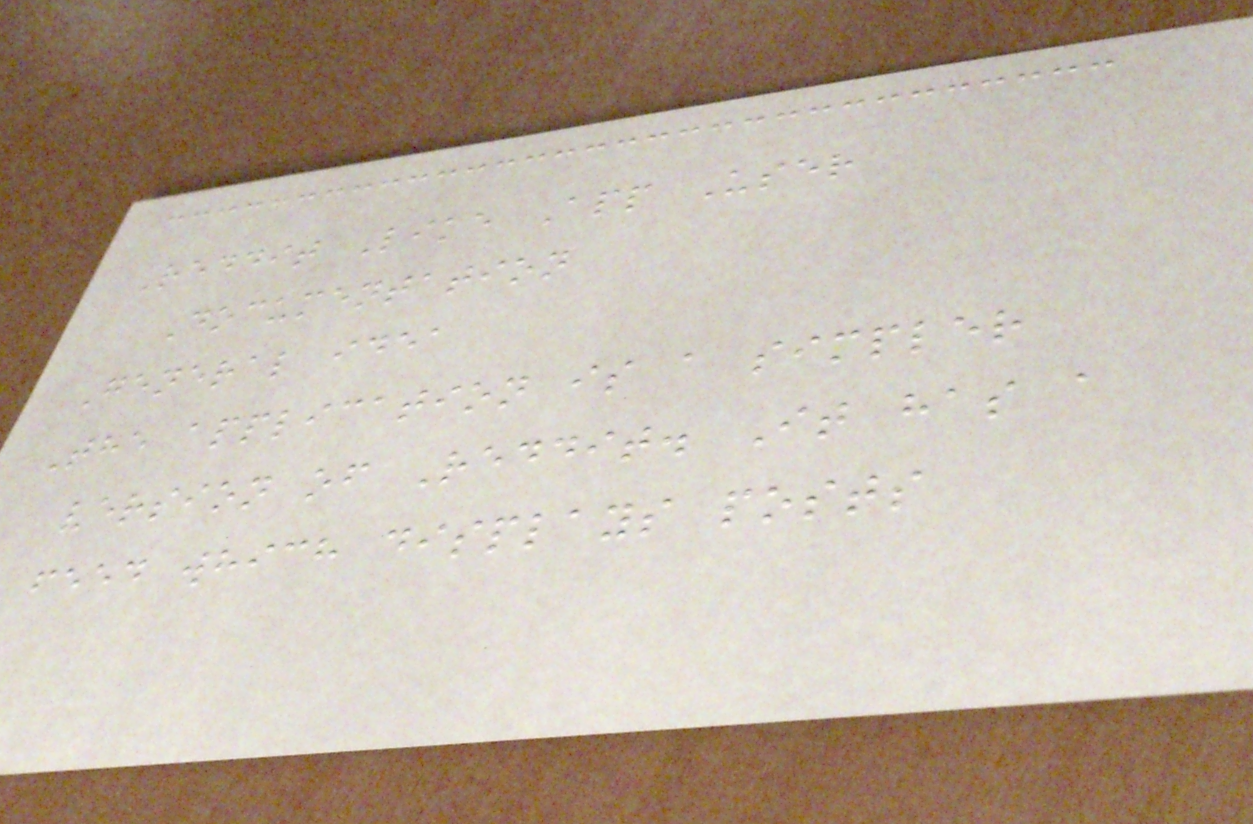Reddit Like App User
Documentation
General idea
The application is a simpler
version of Reddit. It has a
feed which displays posts
